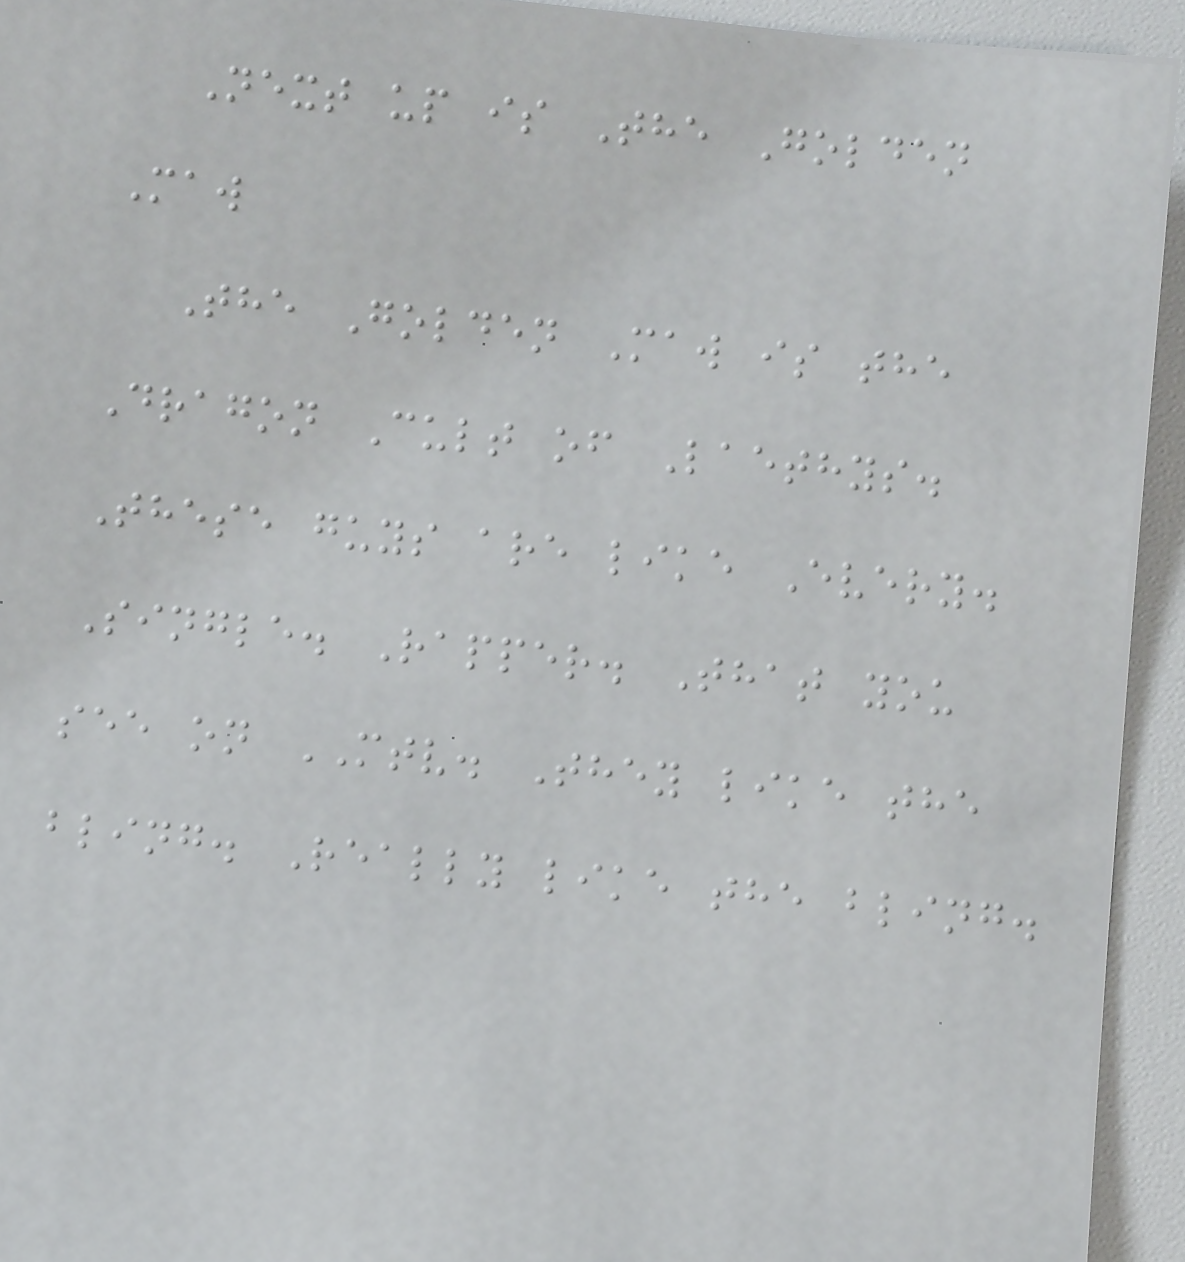Next up is The Golden
Maw
The Golden Maw is the
Dragon Cult of Laethys.
These guys are like Every.
Single. Rapper. That you
see on MTV. They like the
bling. Really like the bling.
